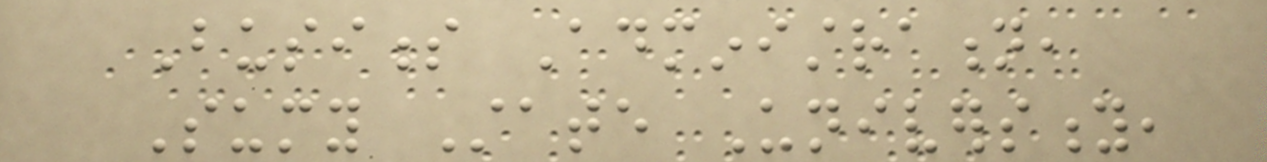Business Administration,
Sumy State University,
